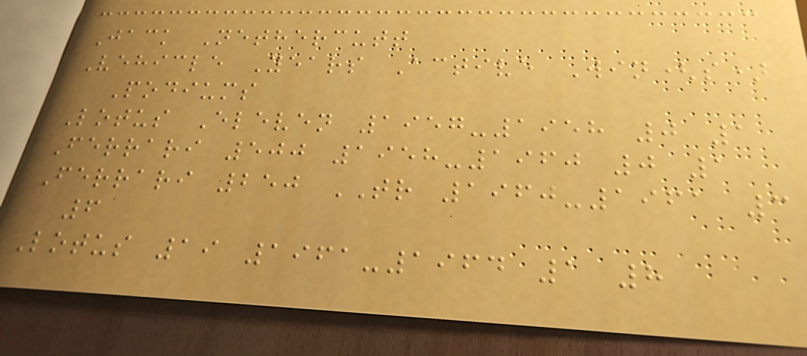Jack Nethercutt
Vehicle Years Active Win(s)
Podiums
Lotus Eleven 1957-1958 0 1
Ferrari 500 1958-1960 0 1
Ferrari 250 TR 1960-1961 3
6
Lotus 19 1961-1964 1 8
